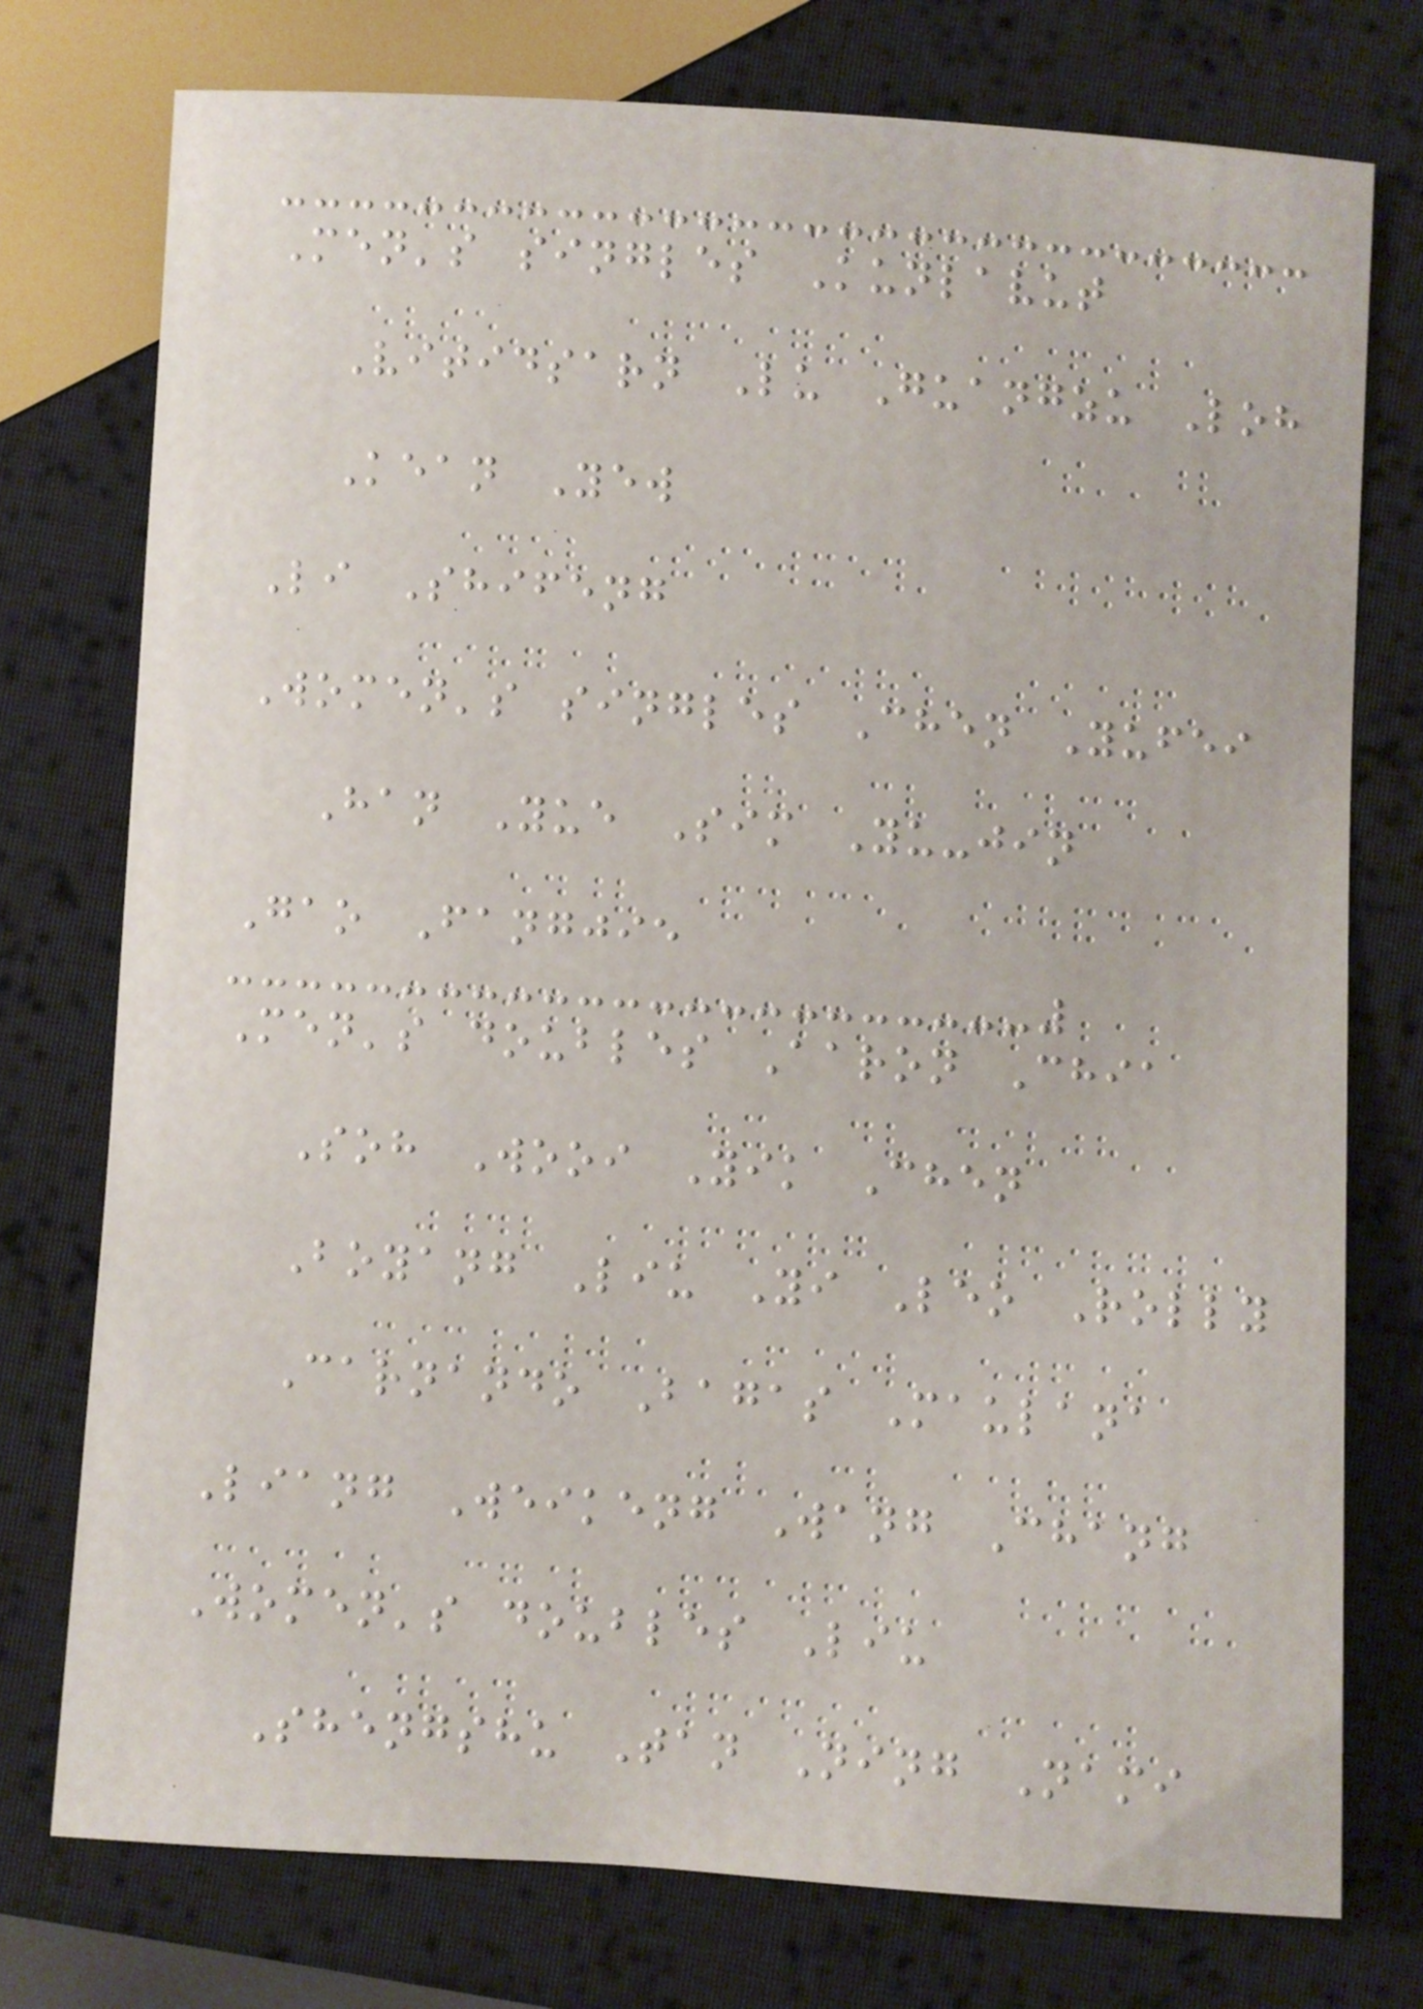Men's singles Kunlavut
Vitidsarn Lu Guangzu Loh
Kean Yew
Li Shifeng
Women's singles Chen Yufei
Han Yue Sim Yu-jin
Gao Fangjie
Men's doubles Aaron Chia
Soh Wooi Yik Chen
Boyang Liu Yi Leo Rolly
Carnando Bagas Maulana
Liang Weikeng Wang Chang
Women's doubles Liu
Shengshu Tan Ning Nami
